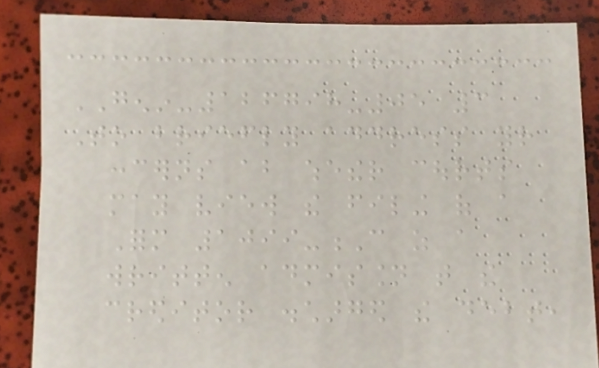GENIN-126798-05 3
To briefly address your
concerns about whether courts
may view the filing of a
Form 1099-C as a
written admission that the
creditor discharged the debt,
